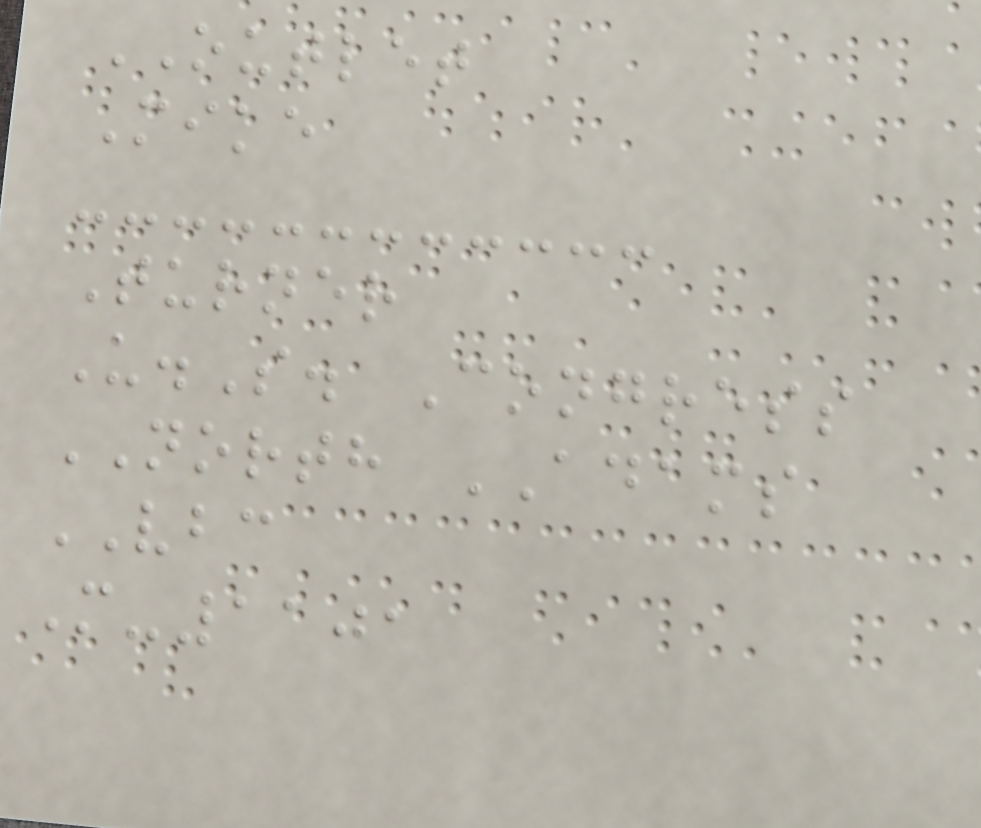OUTLET
Mike
Turner
U.S. Congress
NORTH ADAMS
VBC
M-1101
